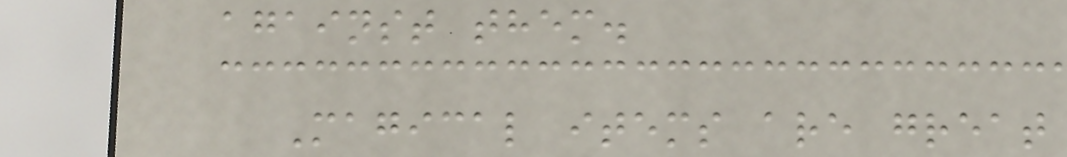against them.
Magical items are great
